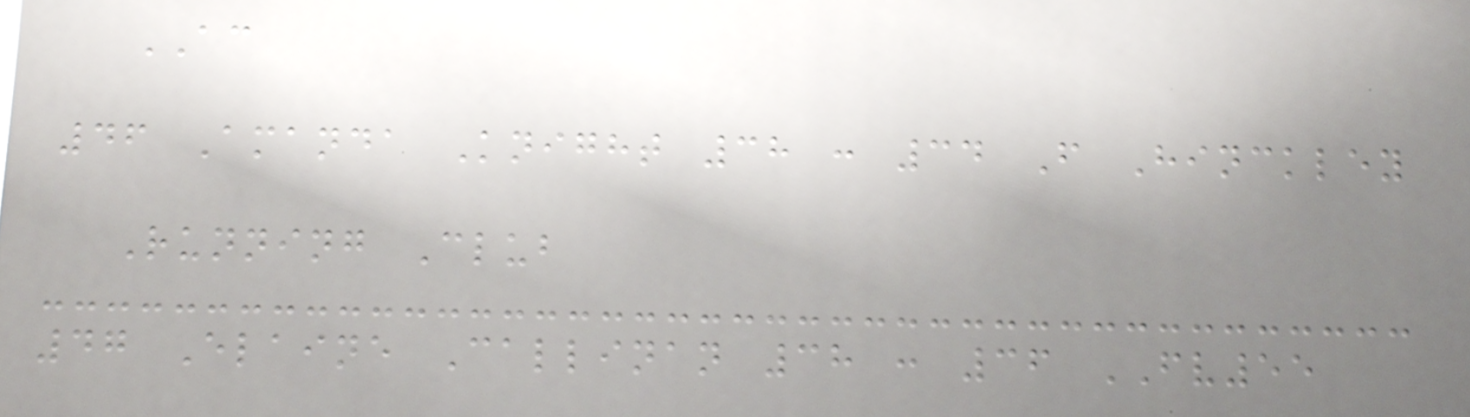AC
46 Amanda Knight 38 : 34 F Hinckley
Running Club
47 Elaine Callinan 38 : 36 FV55
